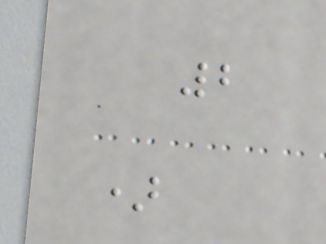2
)
